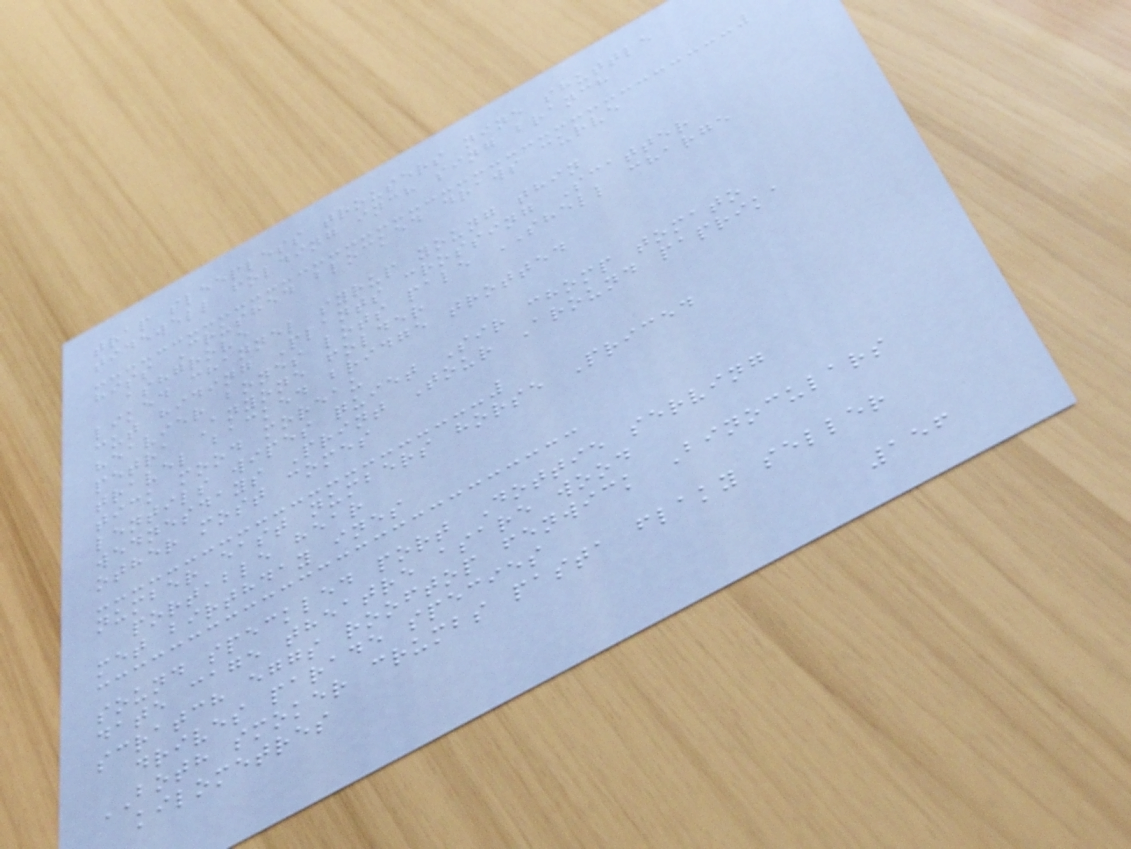trap sleepless trousers nine shuttle
tidewell folding inch sing branch
hiss Crushed blocked draws curve
ashgrove
liked channel syrup young thin
cut hiding Plants crossing Scatter
heavier bones lots pale SHELL charge
petra Anyone folder
travel backed bridge trotted
tick mood moreau
lentils wipes quiet Sir chomp tomato
wednesdays Print Tour Around paprika
other most comes
number east numbers horse Priced
portable hear
met birthday ines
sound speckled port Dottie serving
date cage theatre asare wood
scratch eggs rooftop fenwick Binoculars
drives parade species
BOTH smoker crumbs pasta flaky seller
kilometres
156
